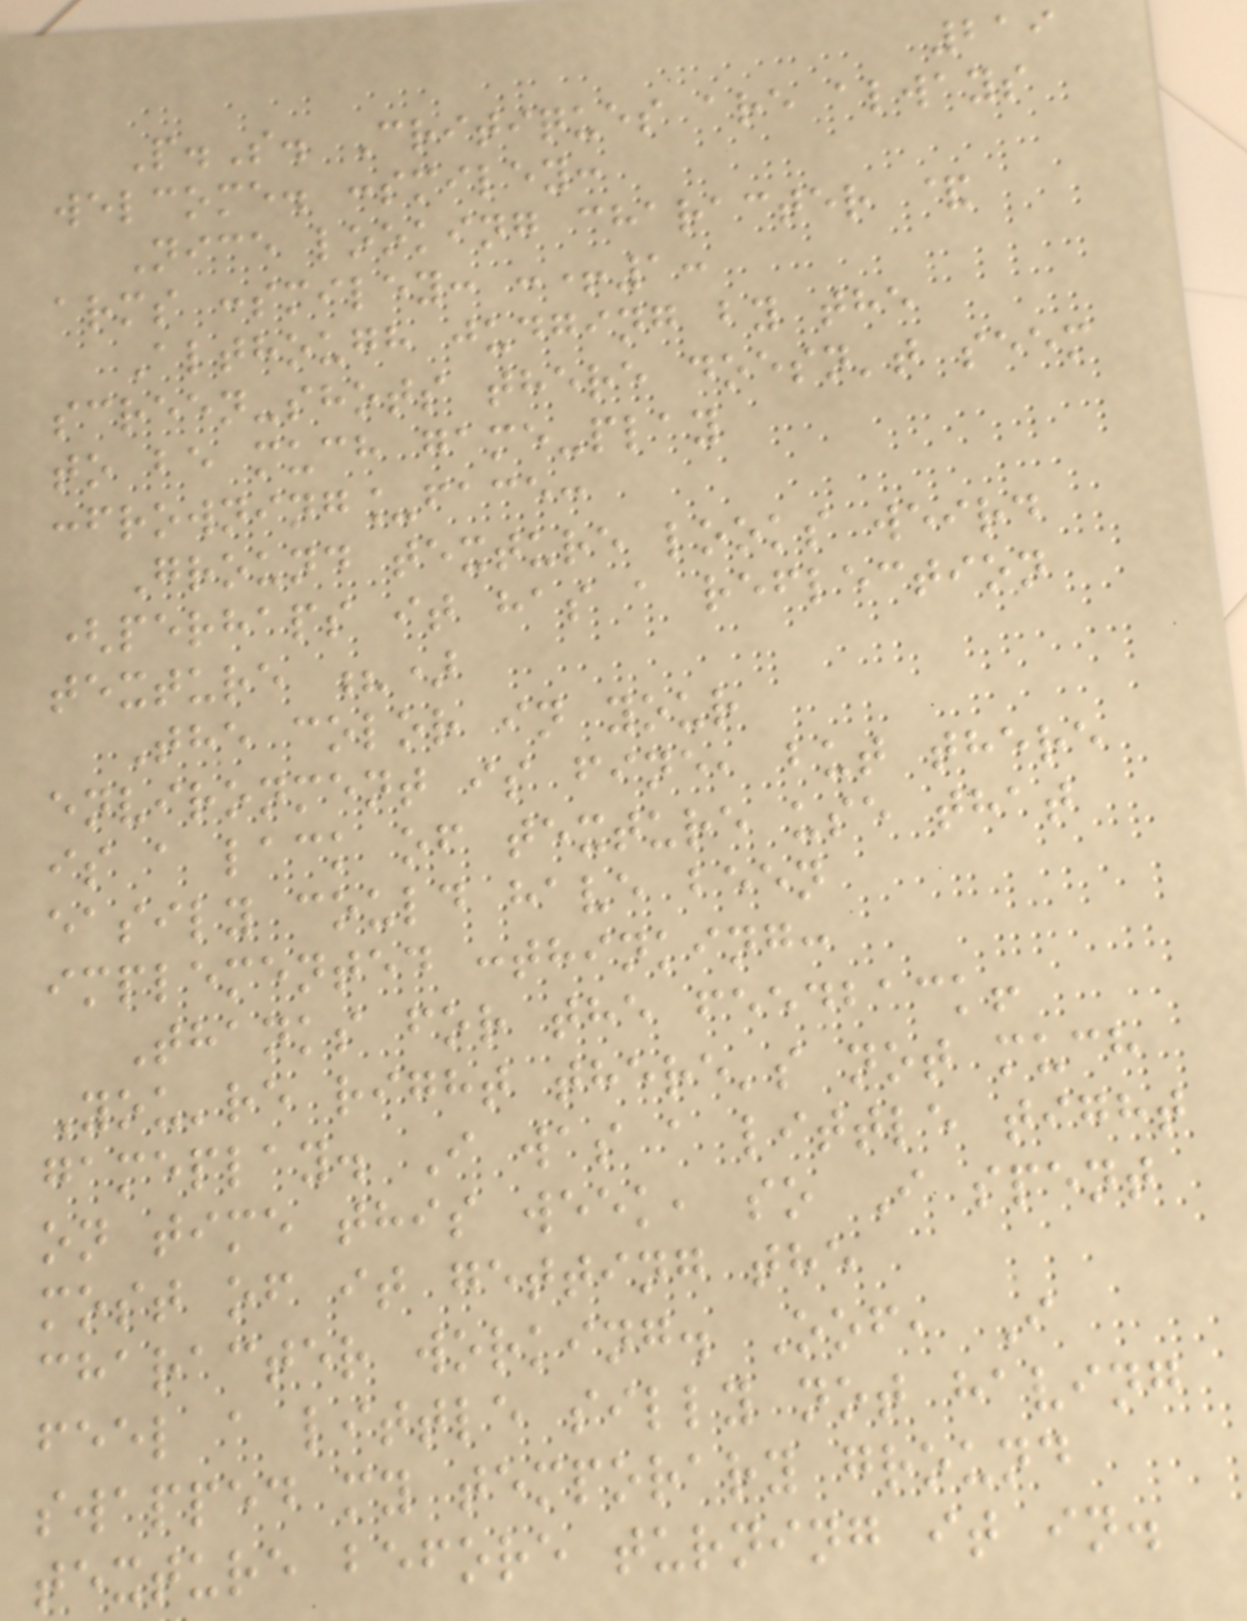219
P.S. Critiques are always
welcome. :smiley:
Nice looking character &
arms :smiley: :+1:
Although judging by the
screen-shots there doesn't seem
to be much game-play
:frowning_face:
Ground texture looks weird
(perhaps it has a reflection
texture ?)
The color in your
environment is fine, but there
is a lack of texture use that
easily could have been
implemented :thinking:
Thanks for the feedback!
You're right there's not much
gameplay. I was a little tight
on time this week, so I spent
most of it getting the
character working. Oof, I
feel a little silly not having
swapped my temporary ground
texture before turning it in.
